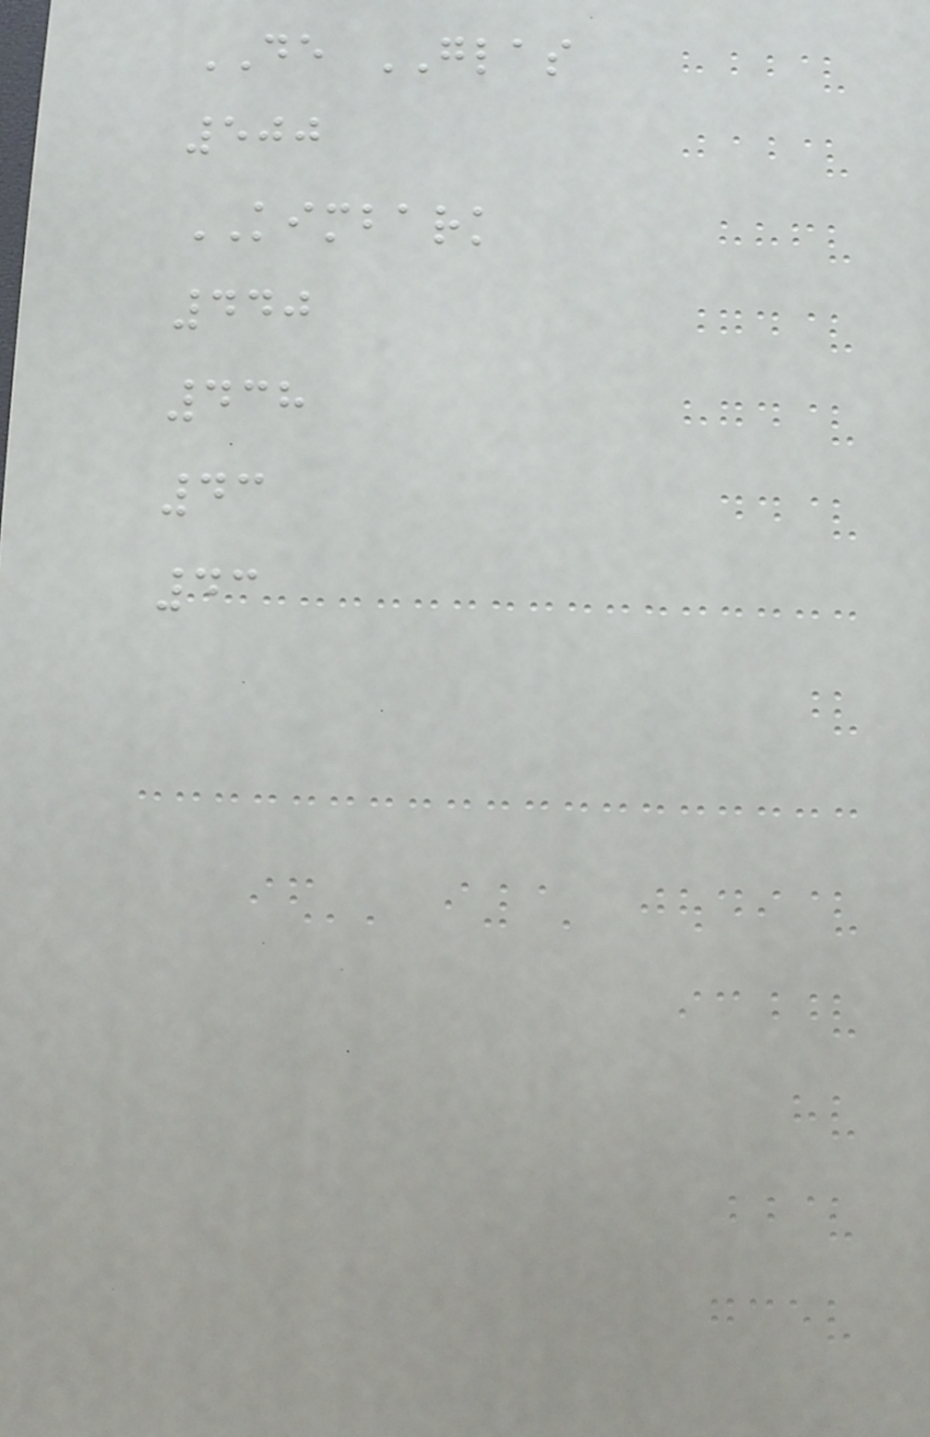DE GLAS
500
KIMBARK
440
438
43
43
